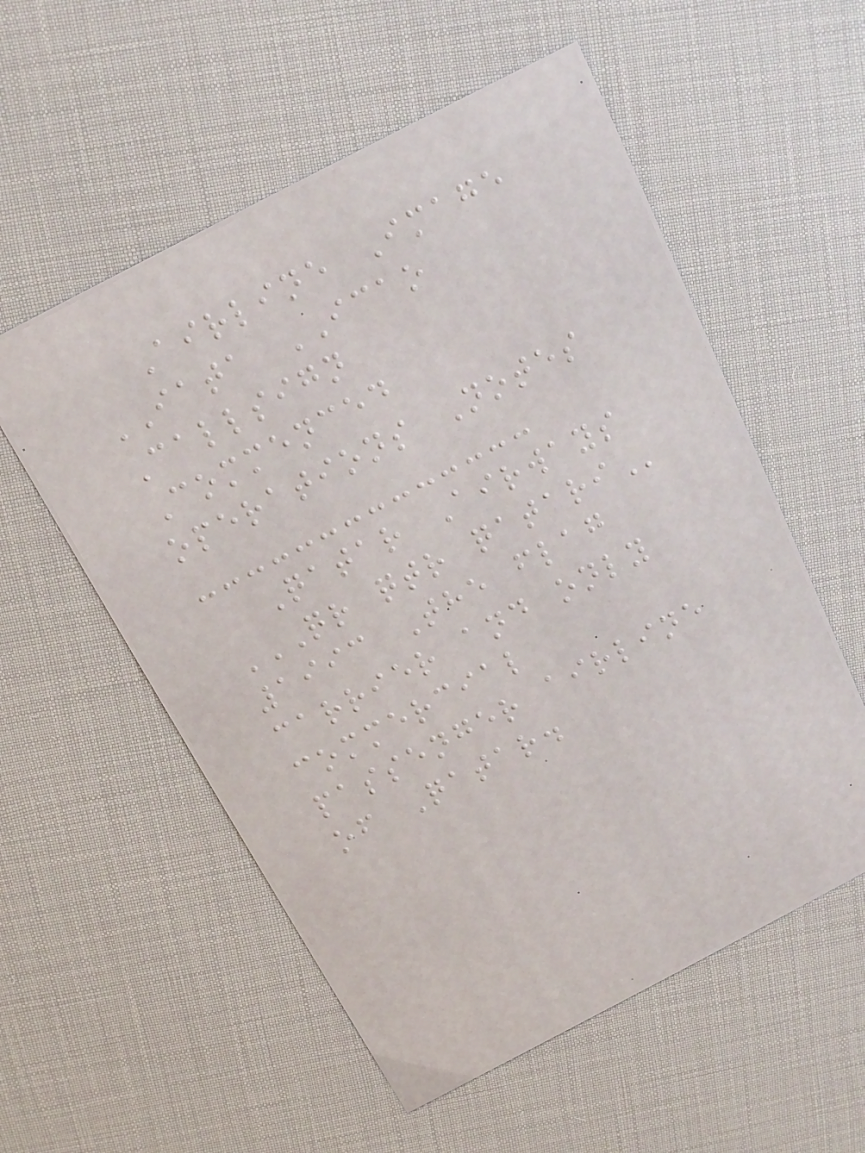Airline Image
IATA ICAO
Callsign
Commenced
operations Notes
Qatar Airways
QR QTR QATARI
1993 The flag
carrier and only
commercial
passenger airline
of Qatar.
